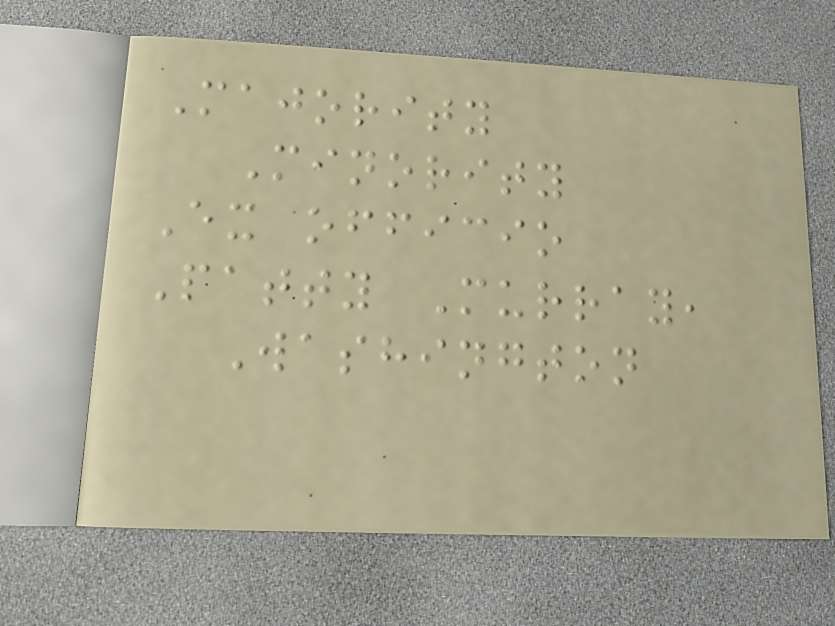Majority
Minority
Ex officio
Patty Murray,
Washington
